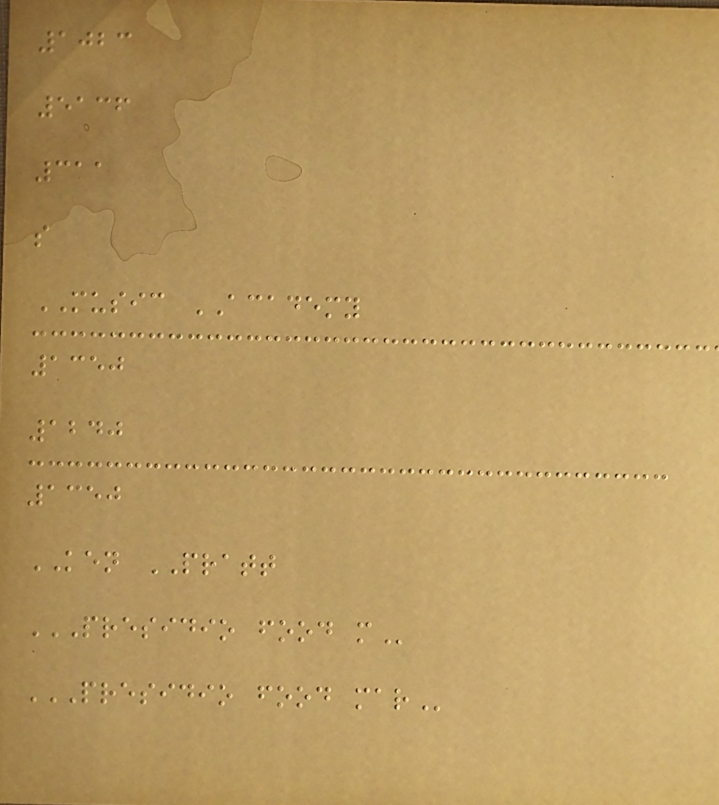1023
5136
311
s
MUSIC ACADEMY
1350
1240
1350
KEN PRATT
PRESIDIO FOOD M
PRESIDIO FOOD MAR
